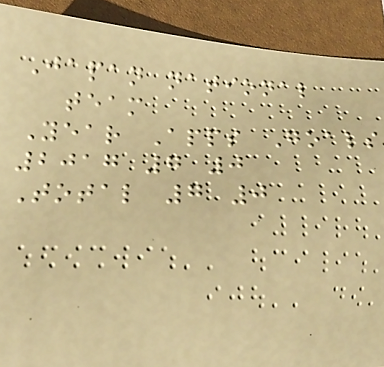Japan national
team
Year Apps Goals
2017 7 0
Total 7 0
